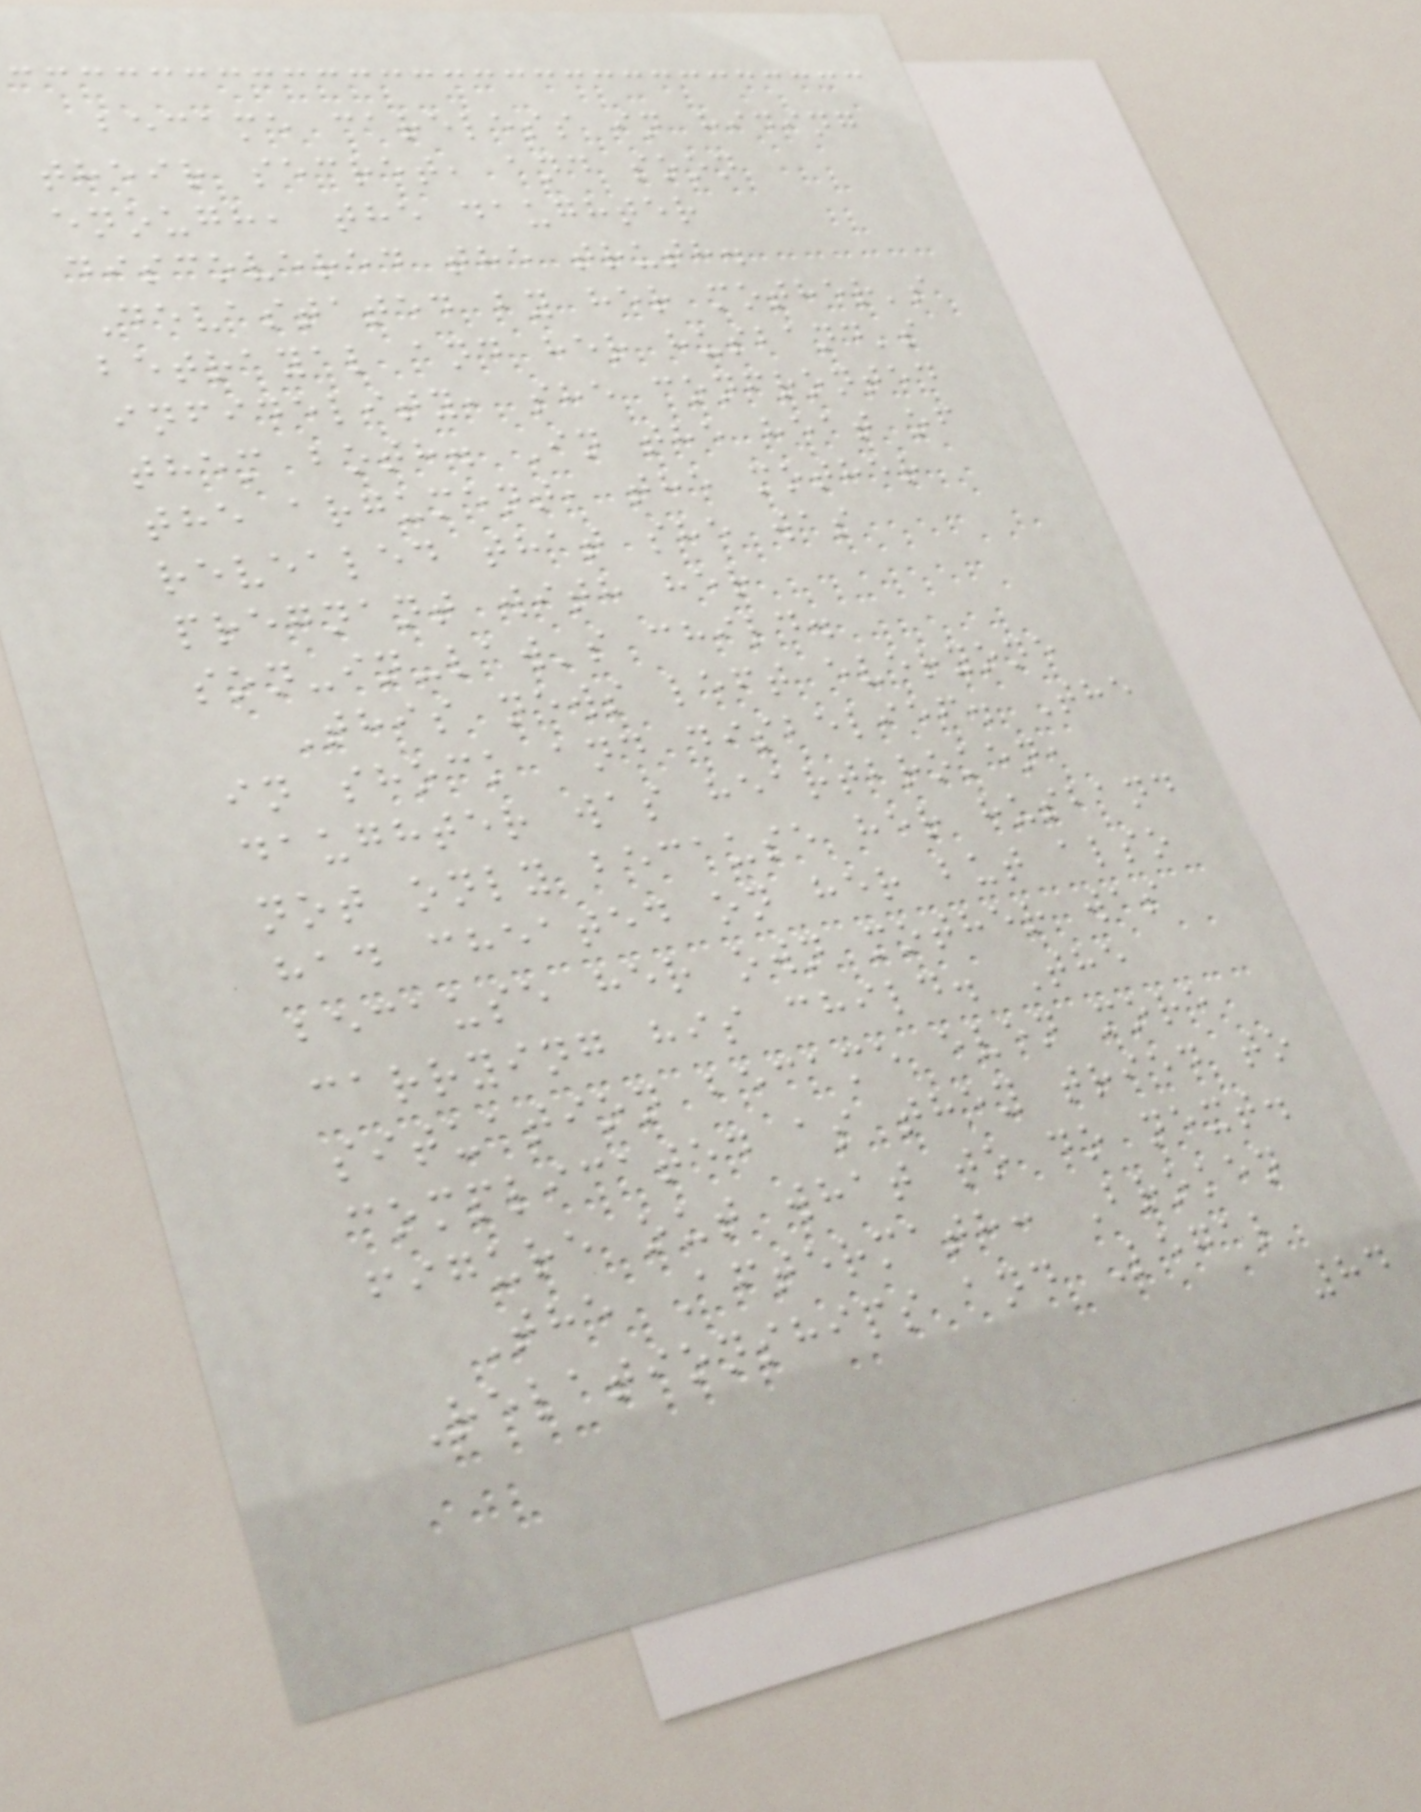became careless in hiding
their secret, and soon
enough, the daughter
discovered the truth.
Devastated by her mother's
betrayal and her husband's
infidelity, she confronted
them both. In the heat of
the argument, the mother
revealed that she was
pregnant with her
son-in-law's child.
This news left everyone
in shock and disbelief. The
daughter was heartbroken,
not only because her husband
had cheated on her but also
because her own mother was
carrying his child. The
situation became even more
complicated as they tried to
figure out what to do next.
The Aftermath: Broken
Relationships and Legal
84
